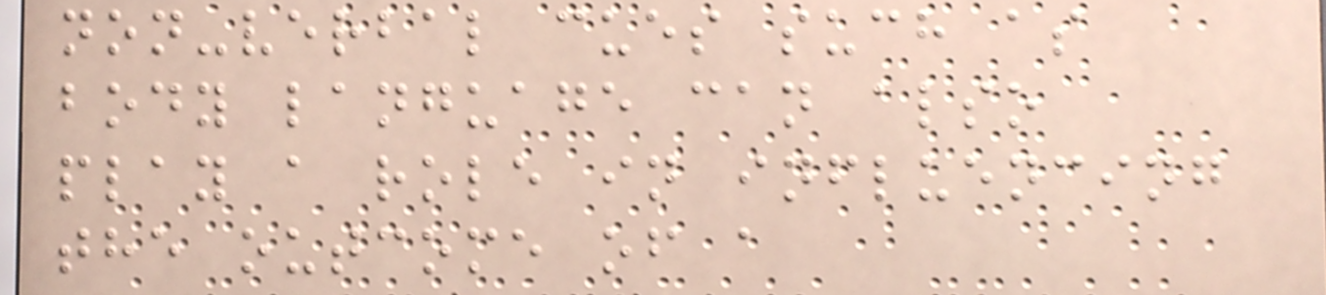non-verbal cues such as
body language can also
play a role in influencing
the outcome of a
